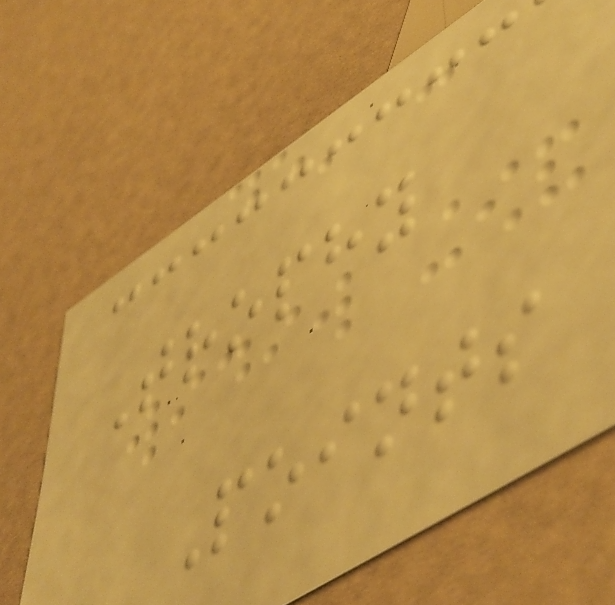Trophy
Points
